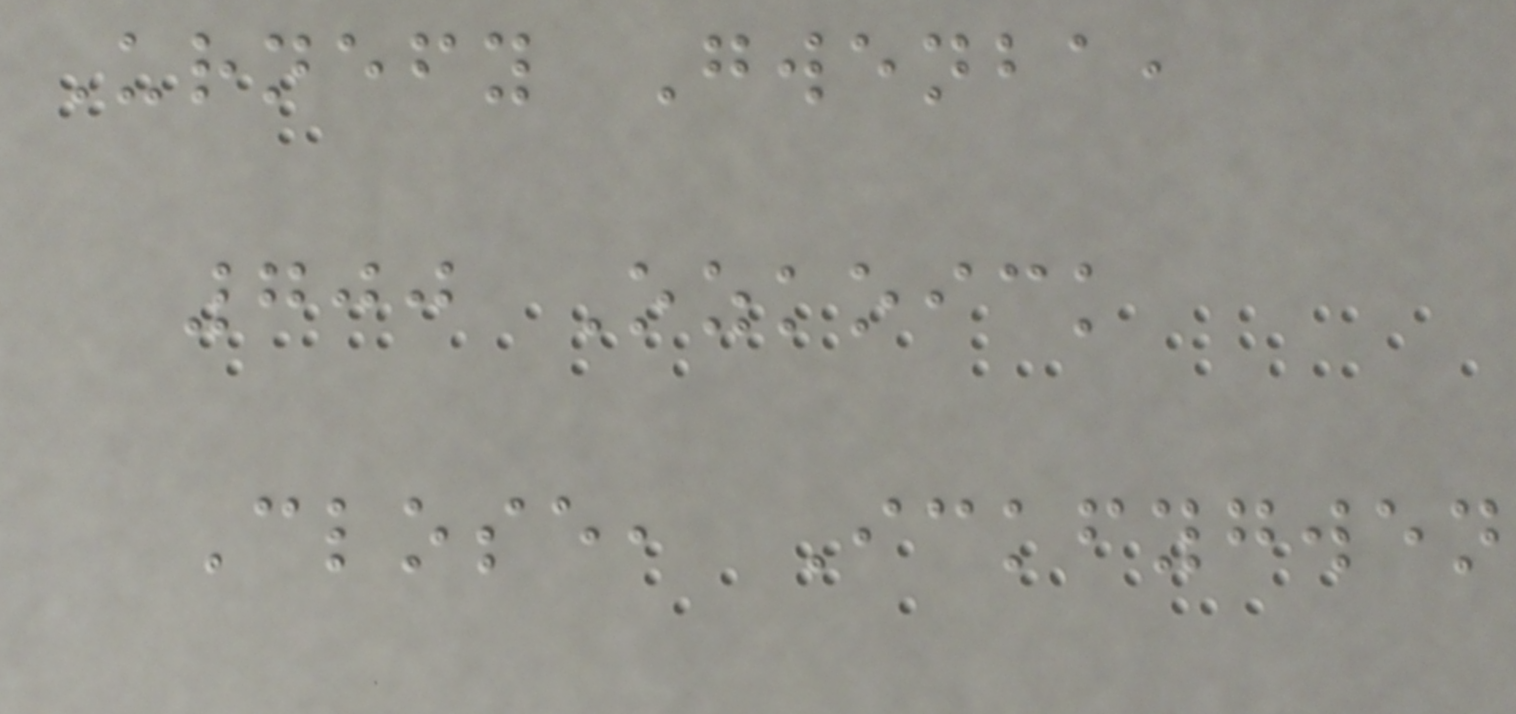Urnefy Gwenba,
700 Ozkoick
Close, Ickfygwen
